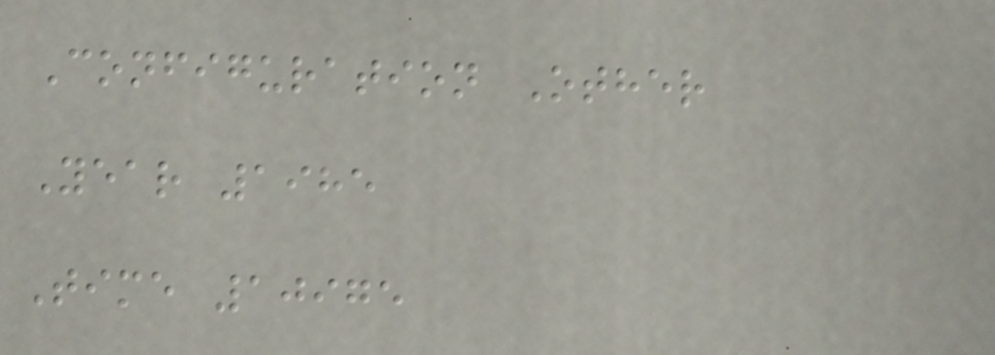Configuration Other
Year 1985
Time 10975
